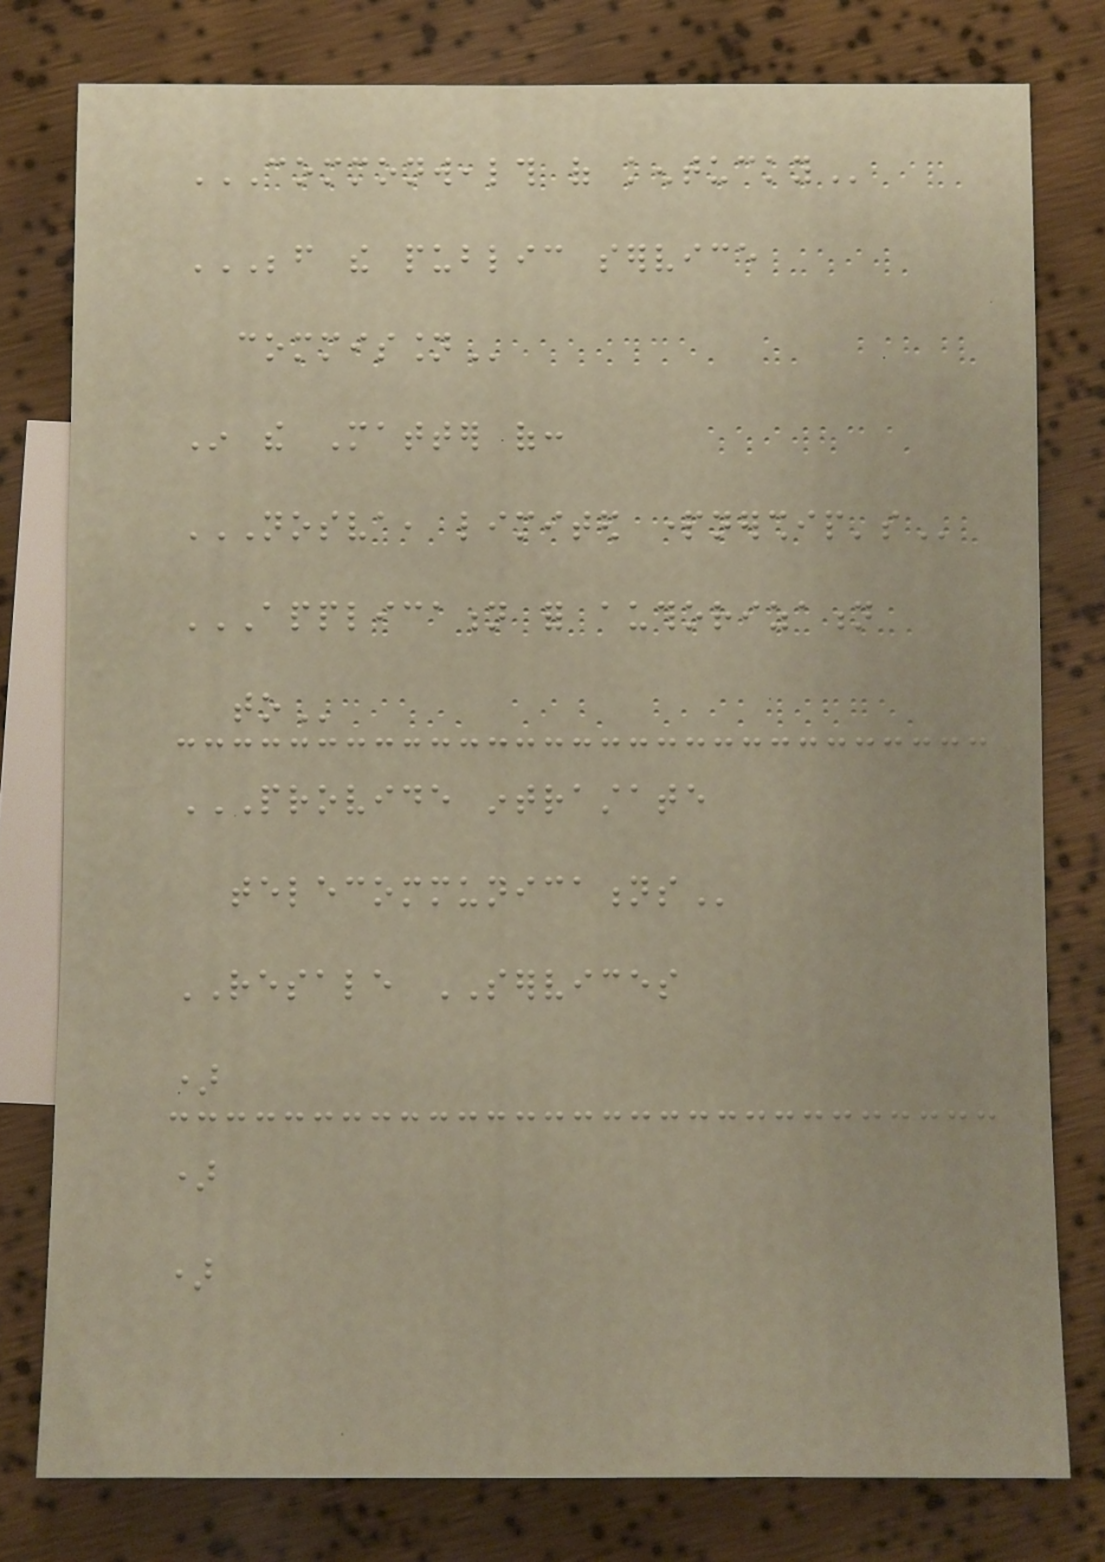COMMONWEALTH OF KENTUCKY
BEFORE THE PUBLIC SERVICE
COMMISSION
In the Matter of:
NOSVA, LIMITED PARTNERSHIP'S
APPLICATION FOR AUTHORIZATION
TO
PROVIDE INTRASTATE
TELECOMMUNICATIONS
RESALE SERVICES
)
)
)
